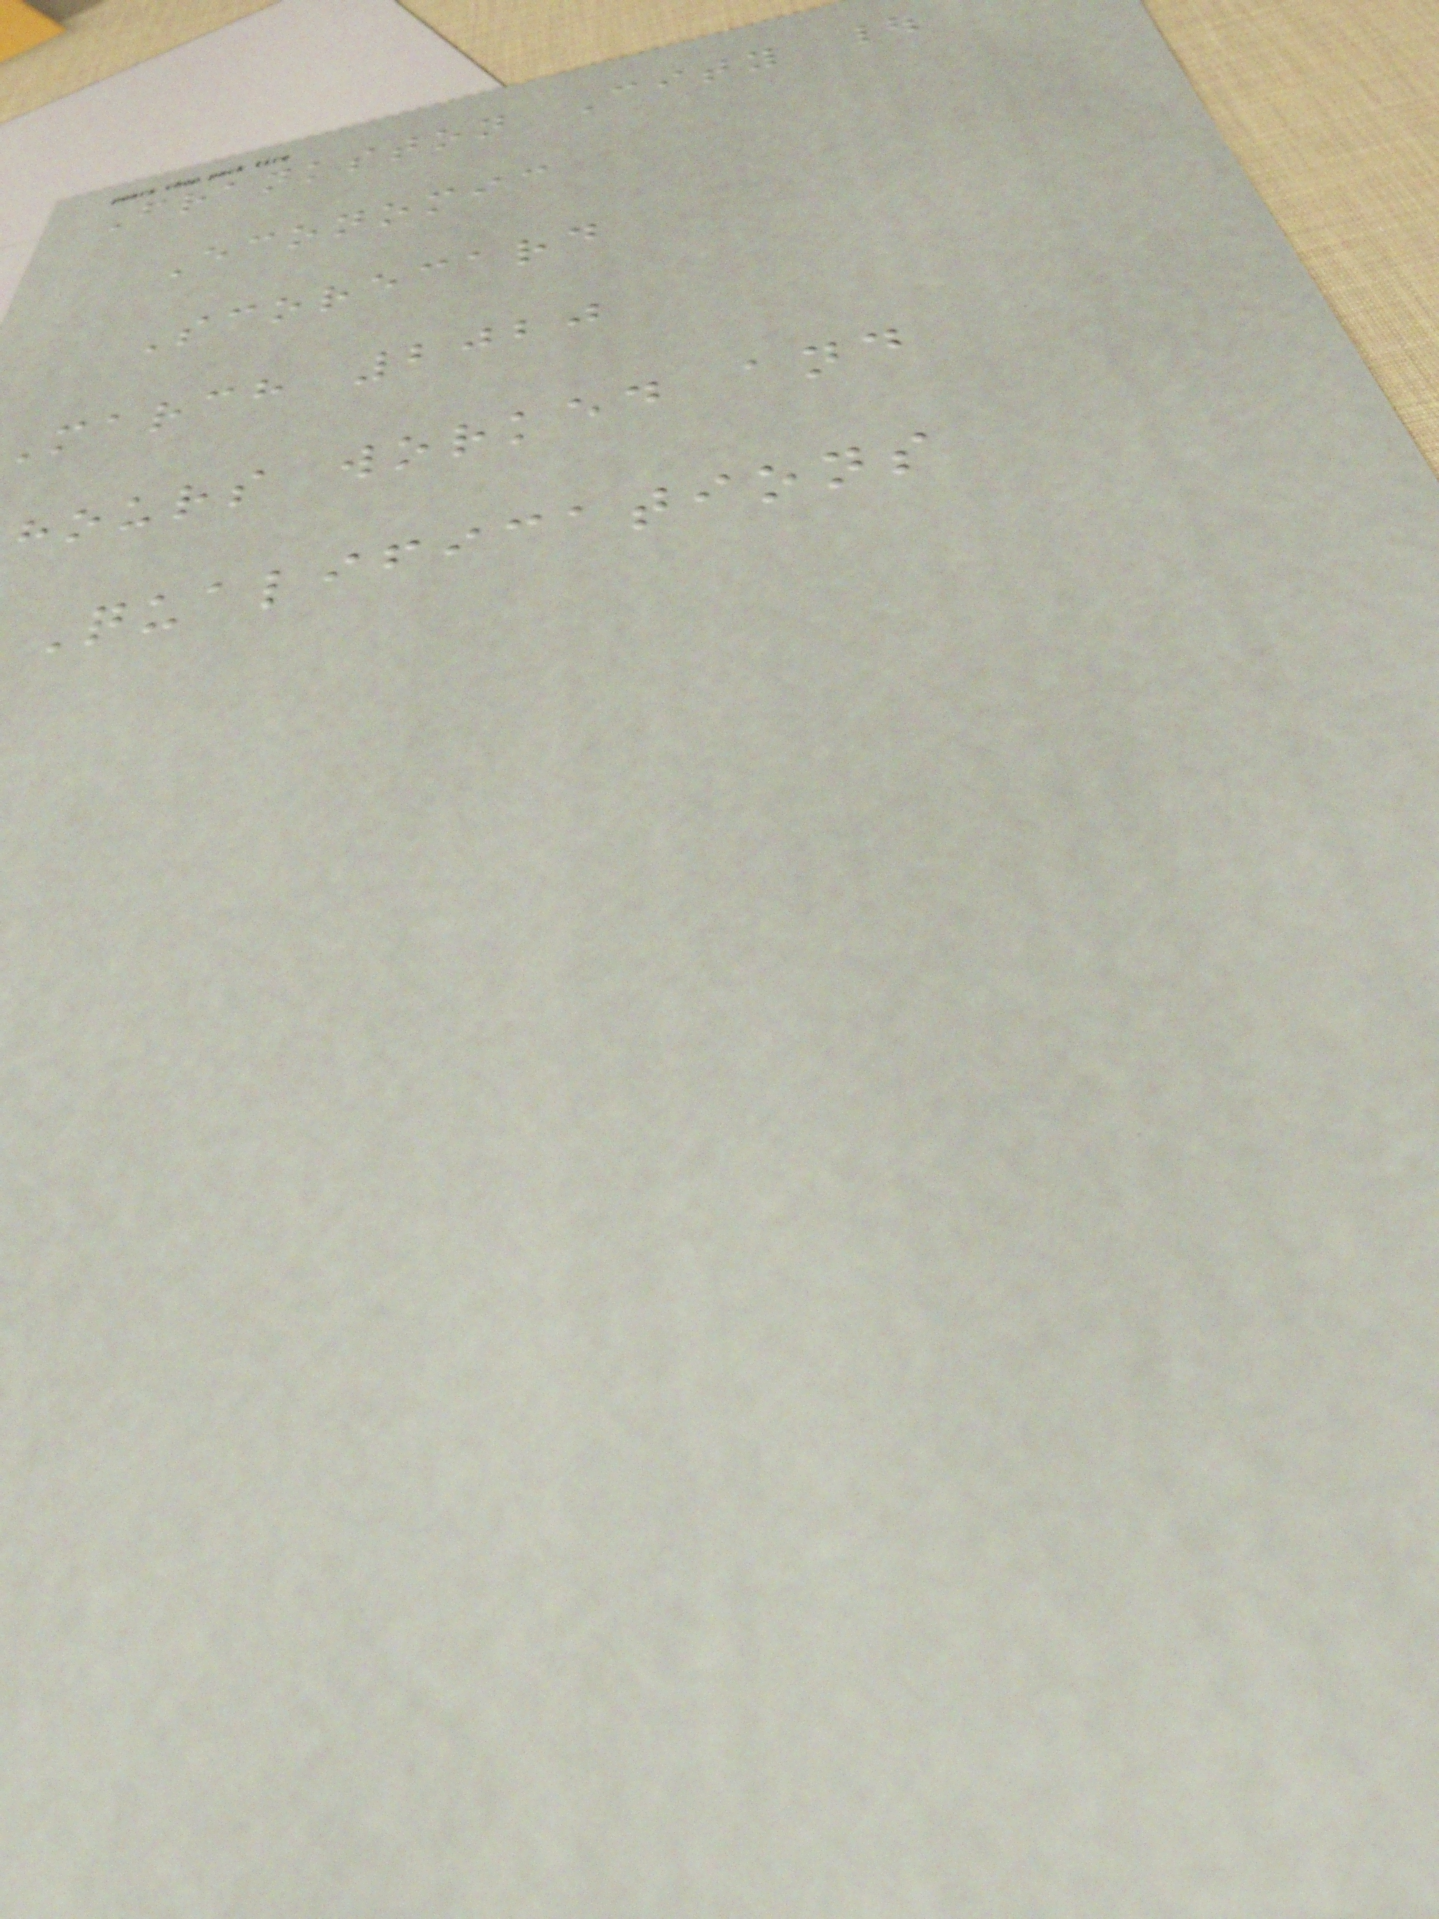Frankston City |
Economic
Scorecard
march 2020
hours worked and
Qualifications
